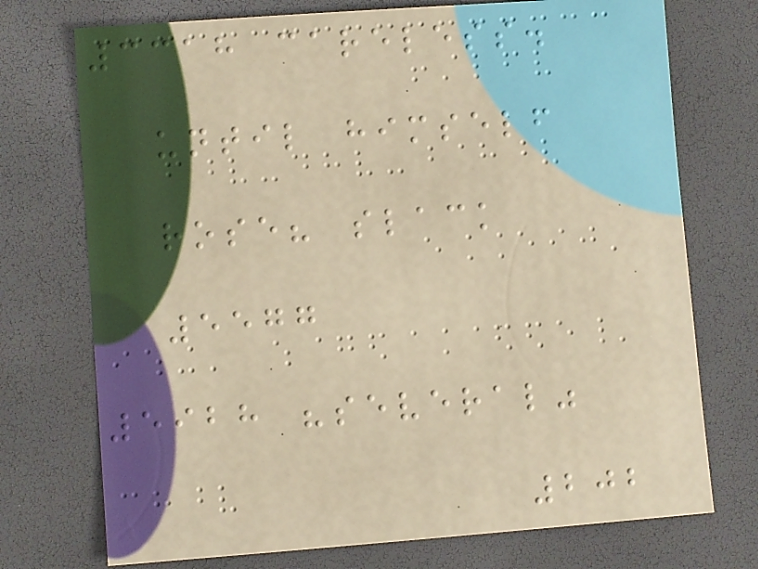3318 careless.
until himself
rose? slack
5577
5928 "several"
202
